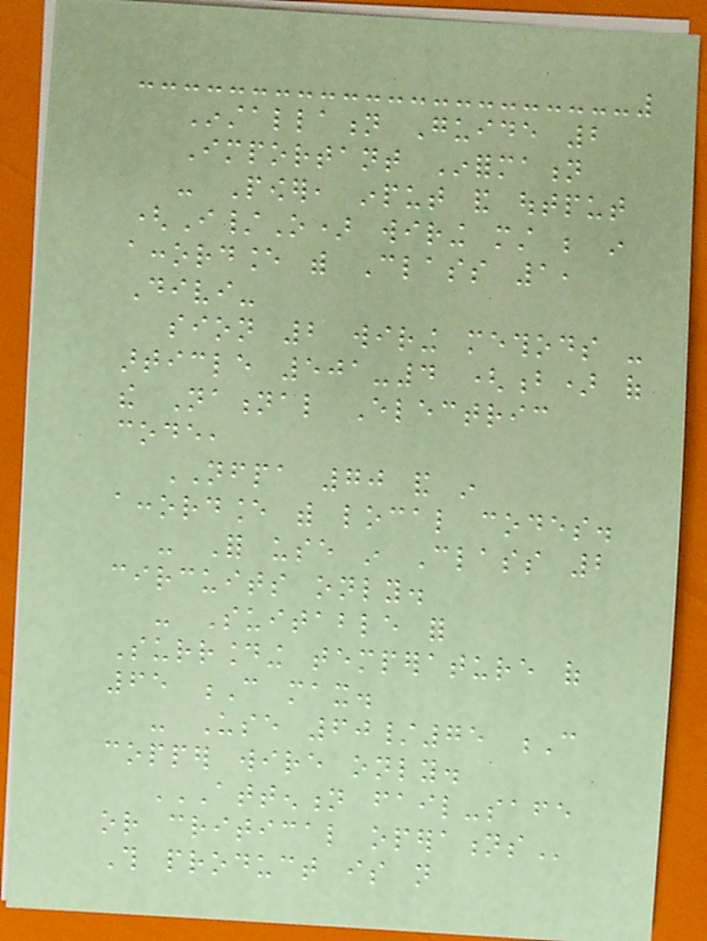Installation Guide 2
Important Information
- Power, input and output
(I/O) wiring must be in
accordance with Class 1,
Divi-
sion 2 wiring methods -
article 501-4 (b) of
the National Electric
code,
NFPA 70 and in
accordance with local codes.
- For use in Class 2
circuits only.
- Suitable for
Surrounding temperature of
65 C max.
- Use 60/75 C
copper wire only.
ATTENTION FAIL-SAFE
OR CRITICAL OPERATIONS
This product is not
